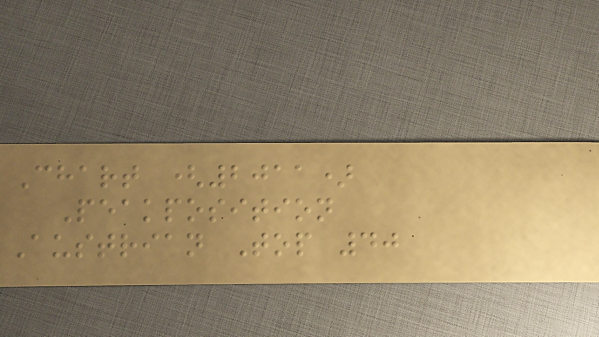Chart (2011)
Peakposition
Austrian Top 40
